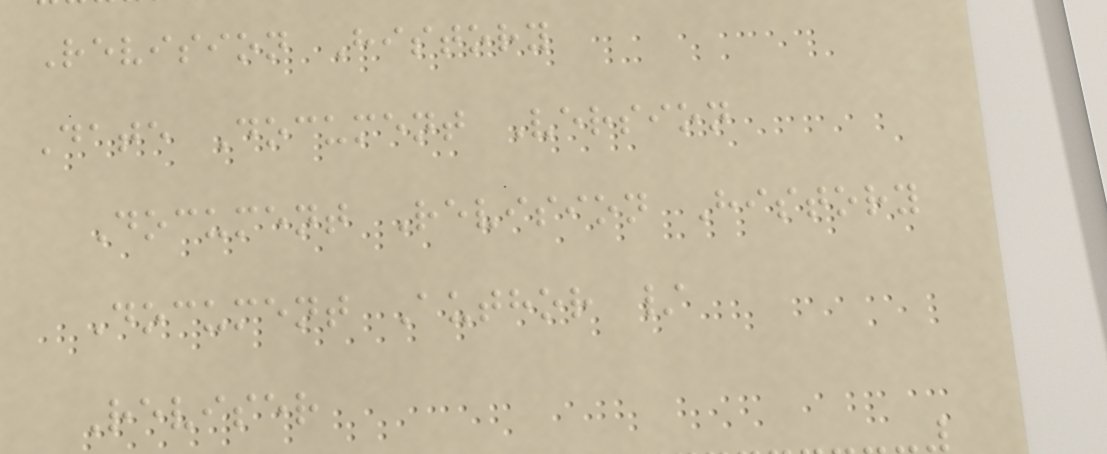Revision History
Date Document Version
Document Revision History
Document Author /
Reviser
